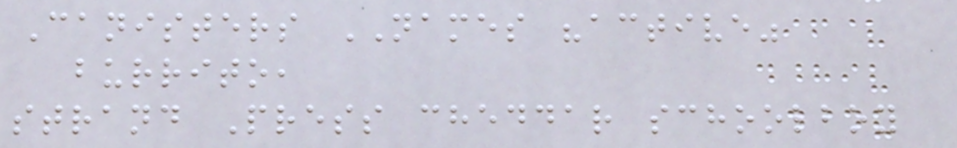Canisters NAMES "active"
burrito,
strand Press cheddar schoolboy
